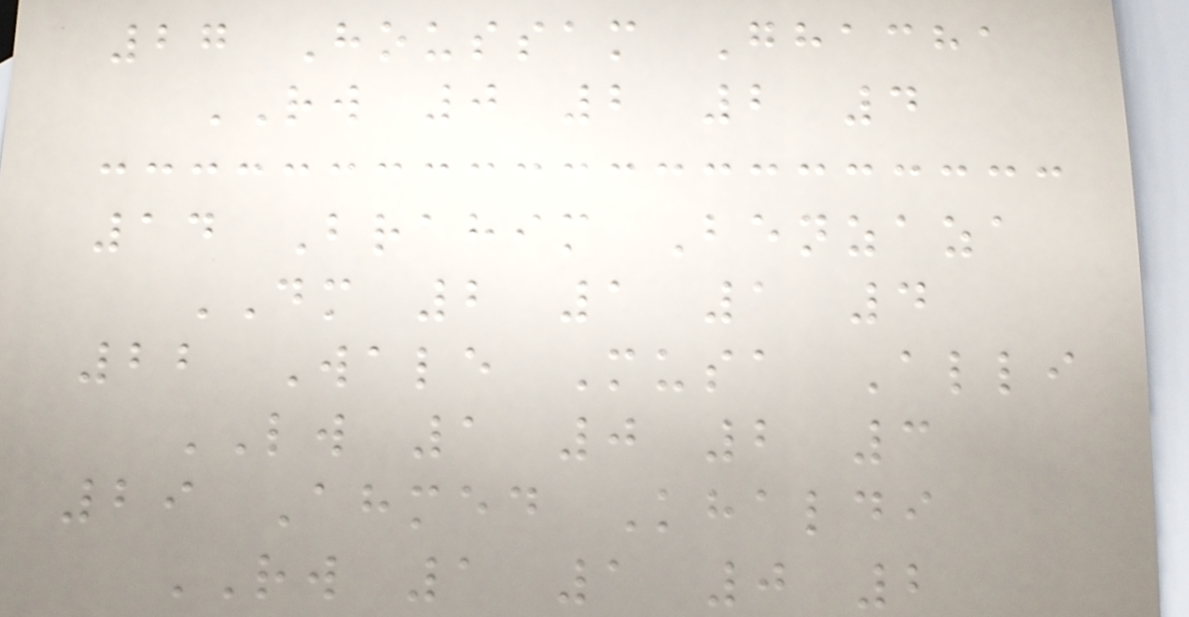27 Houssam Ghacha
RW 0 2 2 4
14 Brahim Benzaza
DM 2 1 1 4
22 Wale Musa Alli
LW 1 0 2 3
29 Ahmed Khaldi
RW 1 1 0 2
